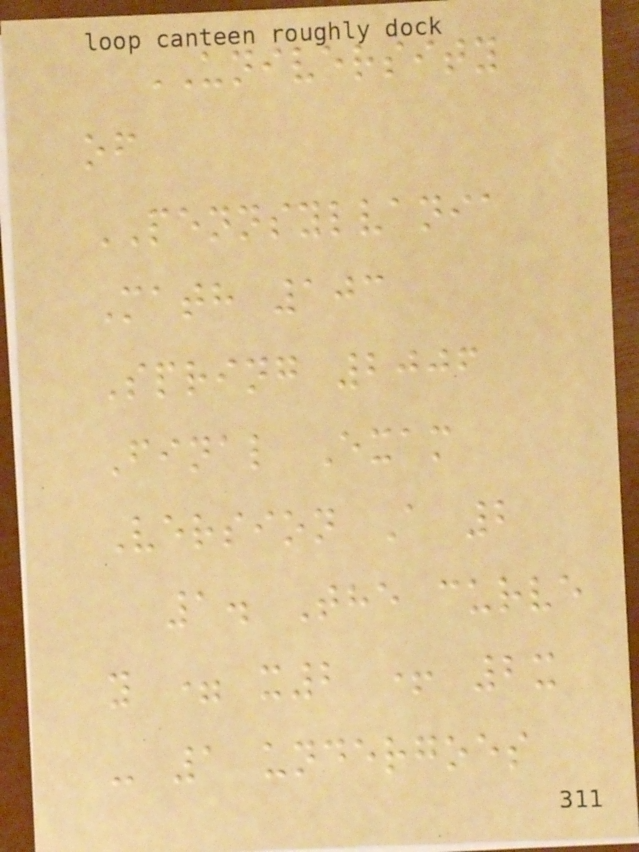UNIVERSITY
of
PENNSYLVANIA
Math 103
Spring 2006
Final Exam
Version A 2
1. The curve
y = x2 + 2x
- 1 undergoes
